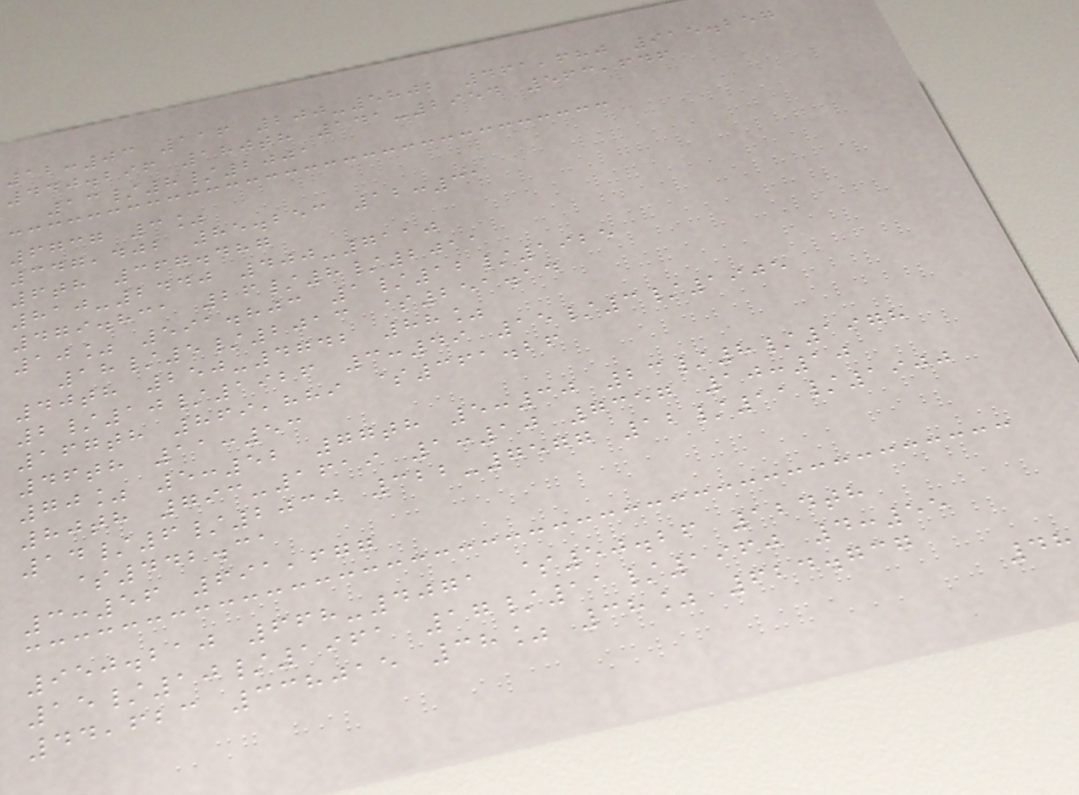12:03 116 200-5802 461,680 915.257
440.296 180th 141-2954 563,646
13/8/2001
6737 3%
347,402 85.253 12:31
6th 367.487
810-2440 400-7110
479.831 26/8/2011
10% 591.803 1/12/1925
18/5/2013 $251.14
40th 250-4742 88%
2/10/1926 3:49 15/3/1905
167th 869,889 $361.26
46th 11:53
70% 5:52 77th 5:30 23/8/1978
80th 793-1619 1:10 7357 10:10
14/6/2030 322-7577 12/11/1900
$442.31
3:56 691,677
950.210 668-4071 $50.26 124th
15/10/1961 17/11/1960 4:55
44,623 338015 38% 38% 624.737
48
